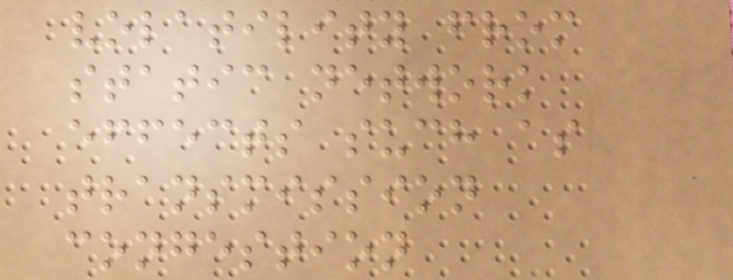volatility from
static network
effects such as
transmission
congestion
